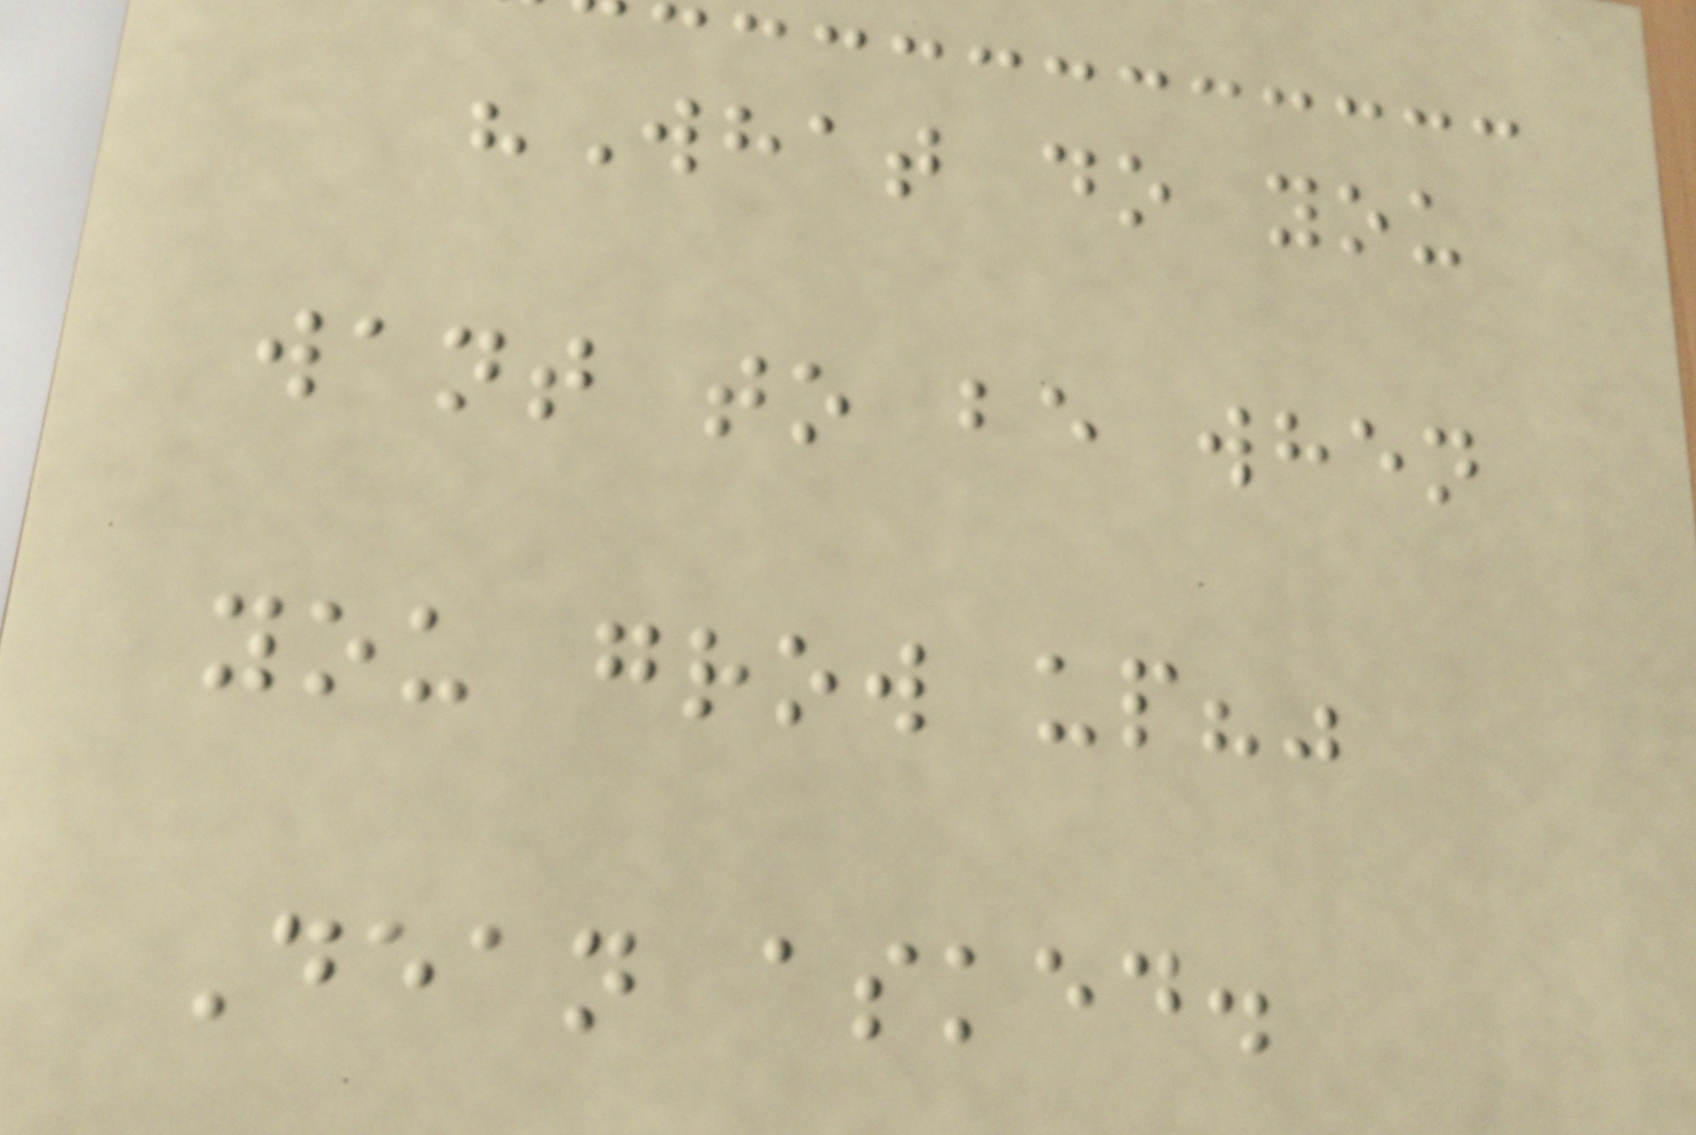"What do you
want to be when
you grow up?"
Dean asked.
